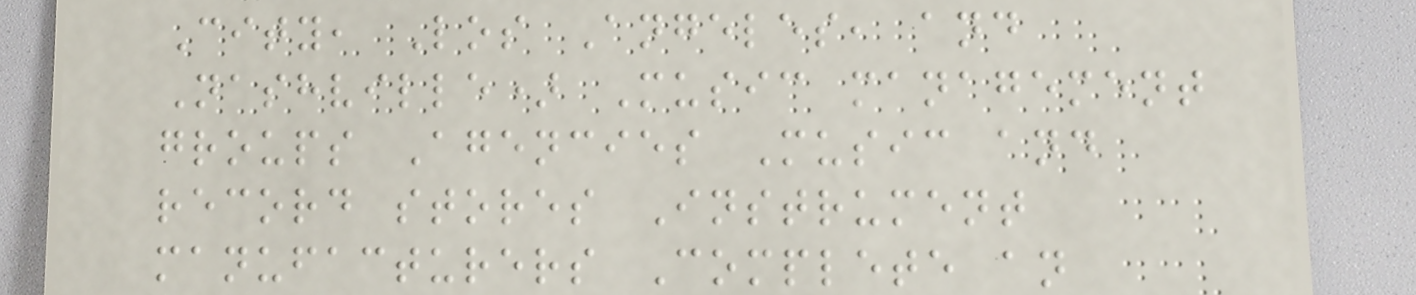City, Los Angeles, and
Nashville) Music management
groups Agencies Music and
record stores Instrument
manufacturers Complete an
